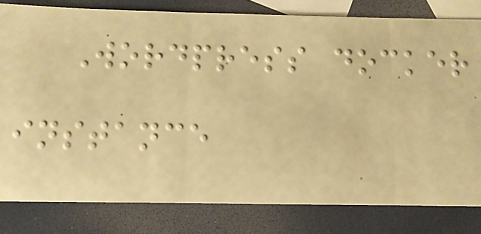Wordpress docker
instance
